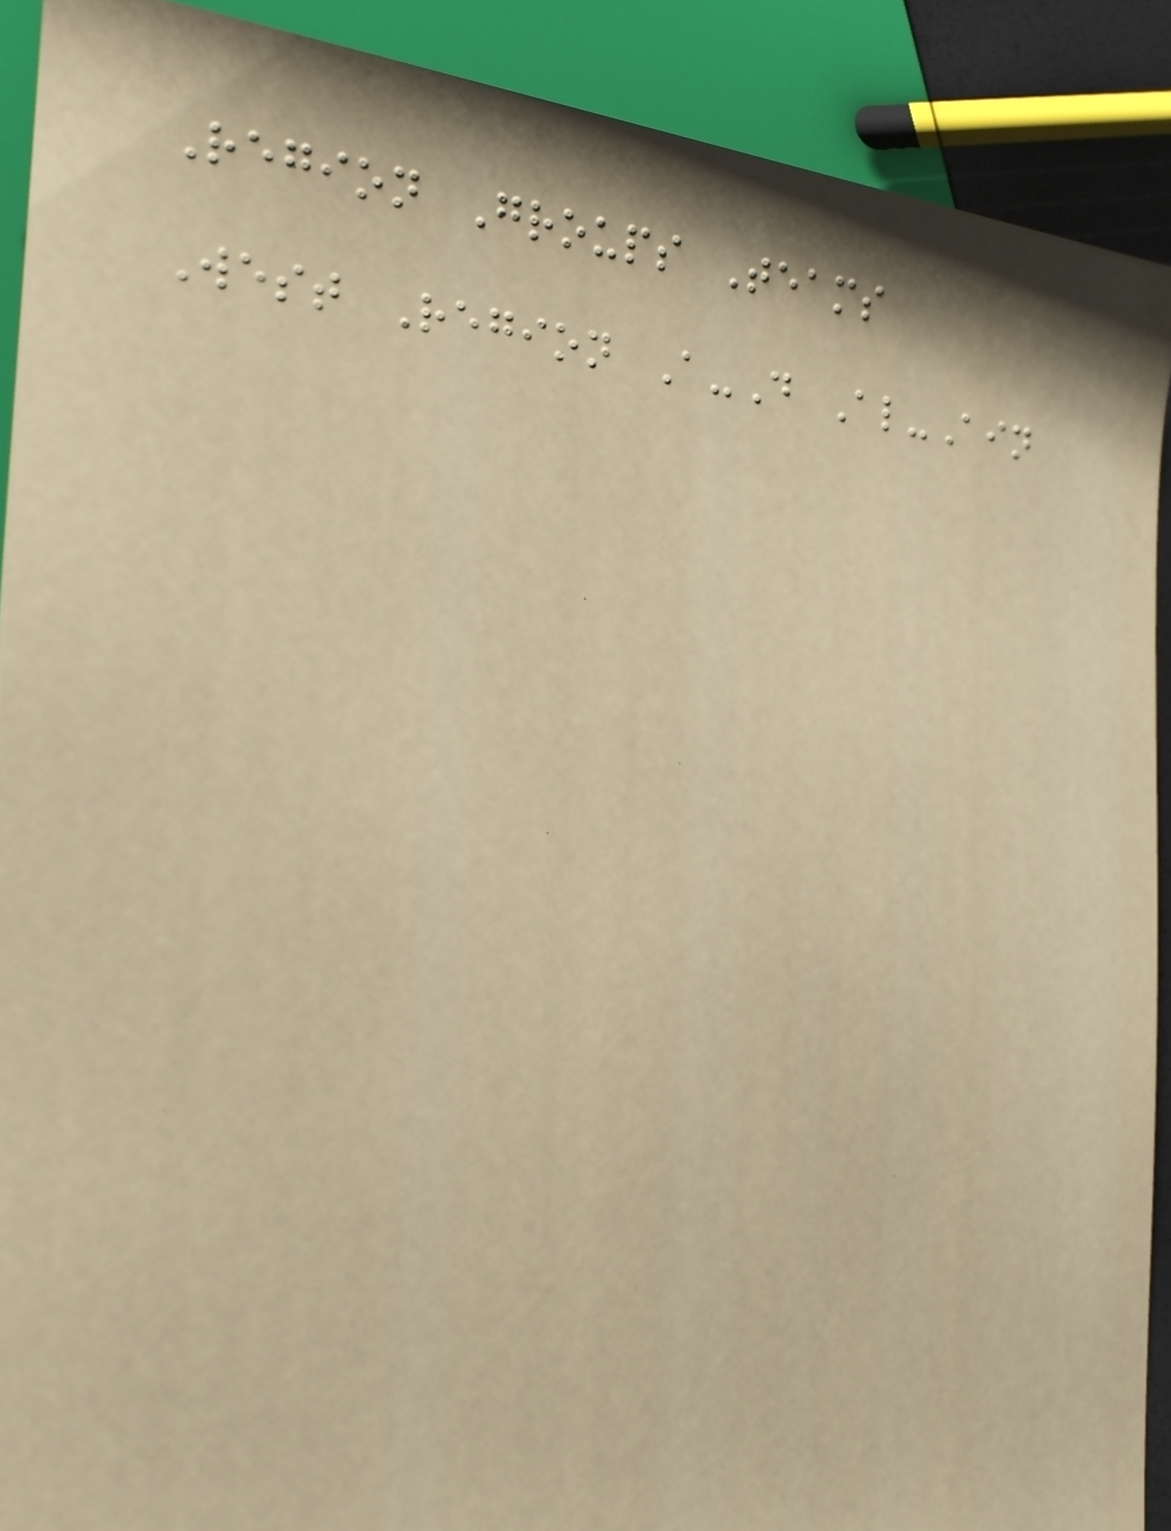Region Groups Teams
West Region A-D Al-Ain
